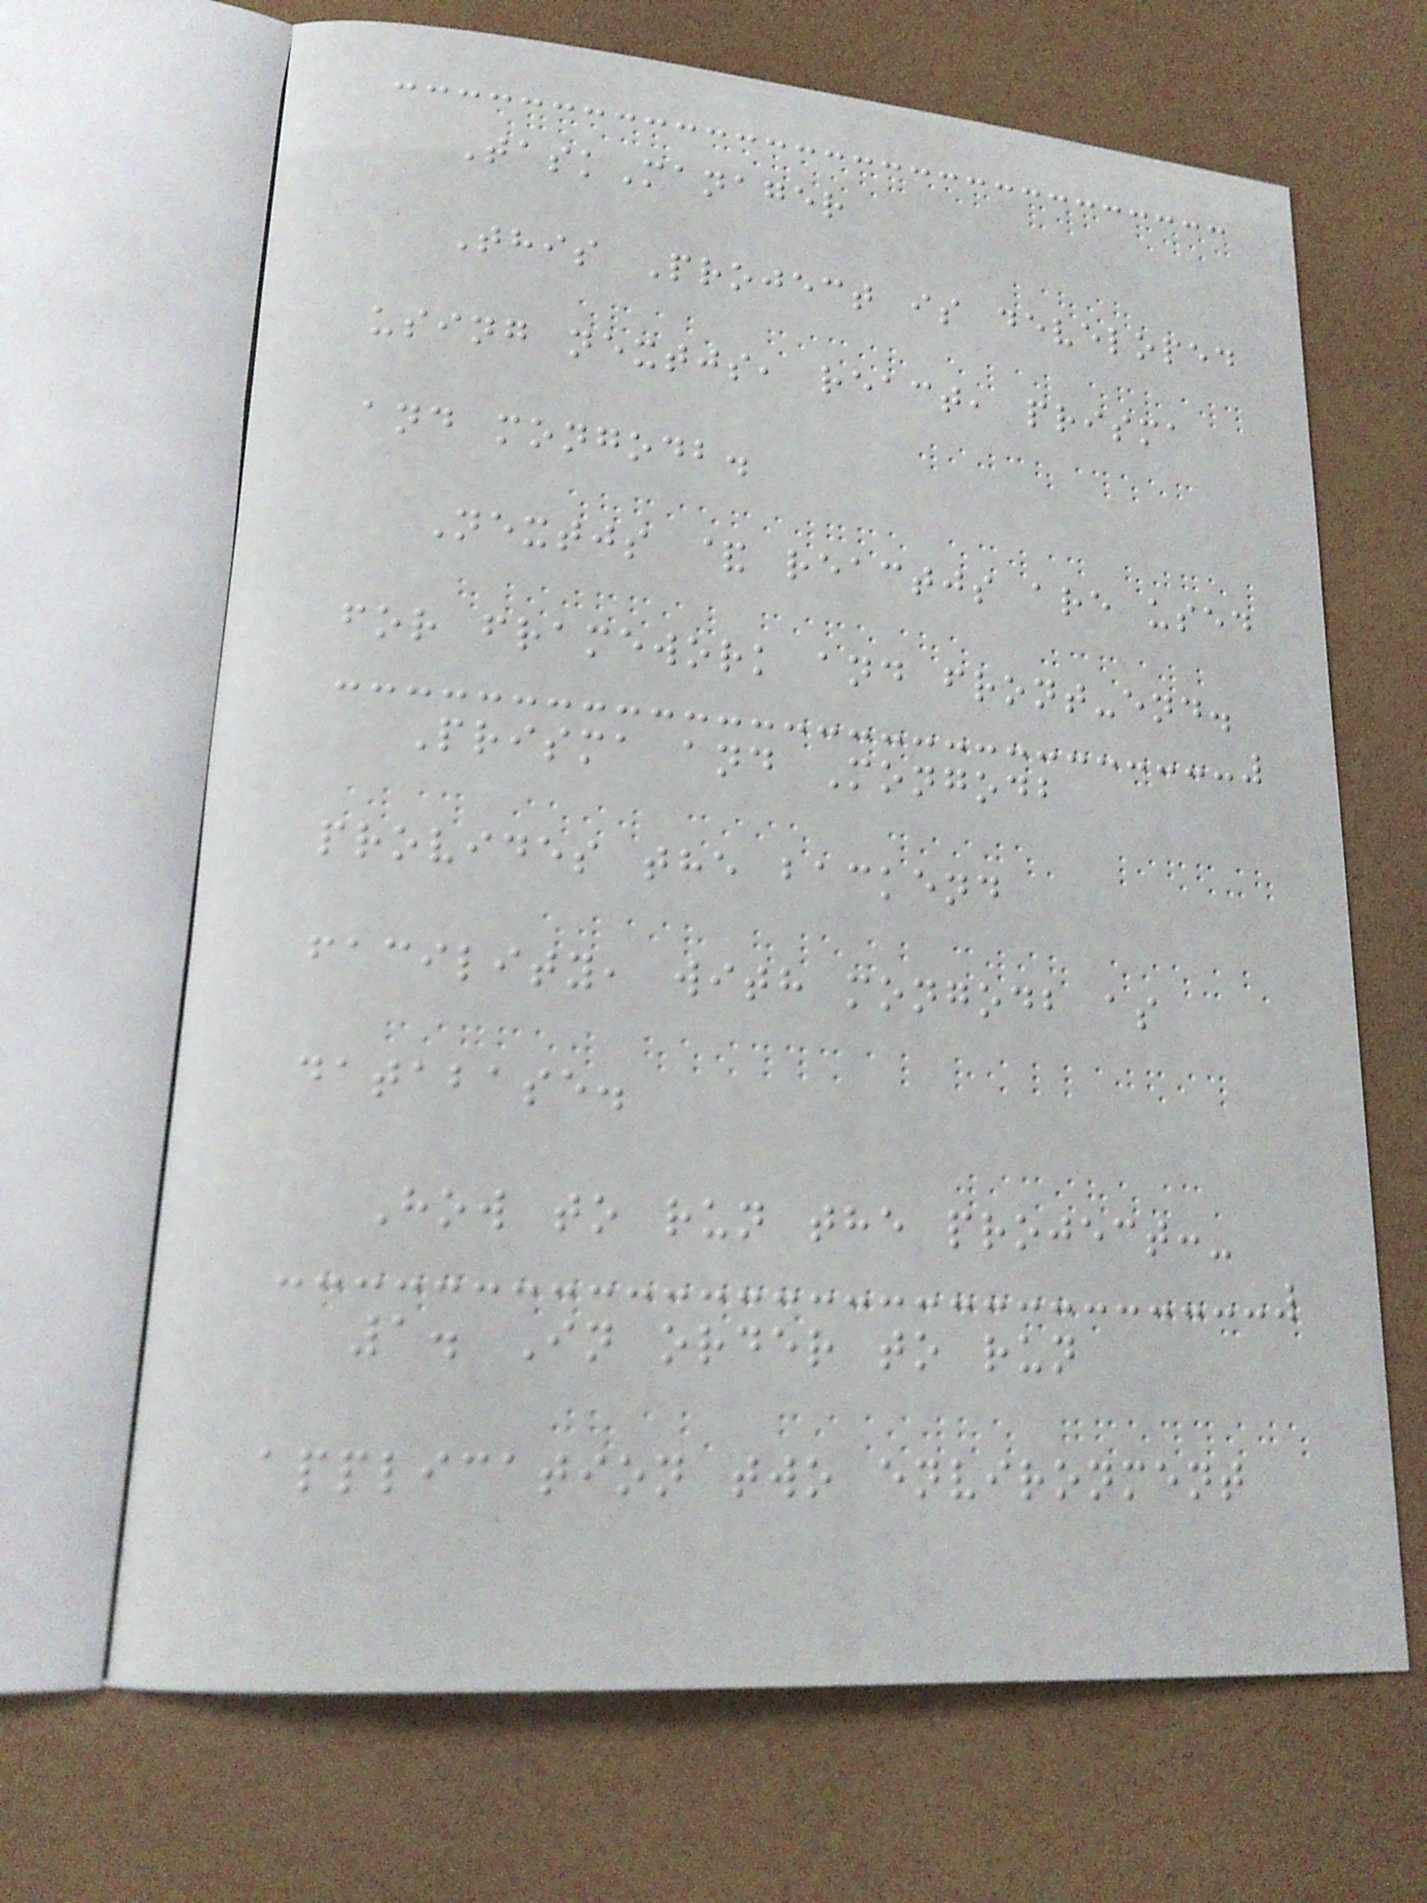TaskManager
This Project is developed
using nextjs, react, prisma
and mongodb.
Nextjs & reactjs are used
for framework and front-end.
Prisma and Mongodb
provides the backend
facility, with mongodb as
database.
How to run the project:-
1. In order to run
application two environment
